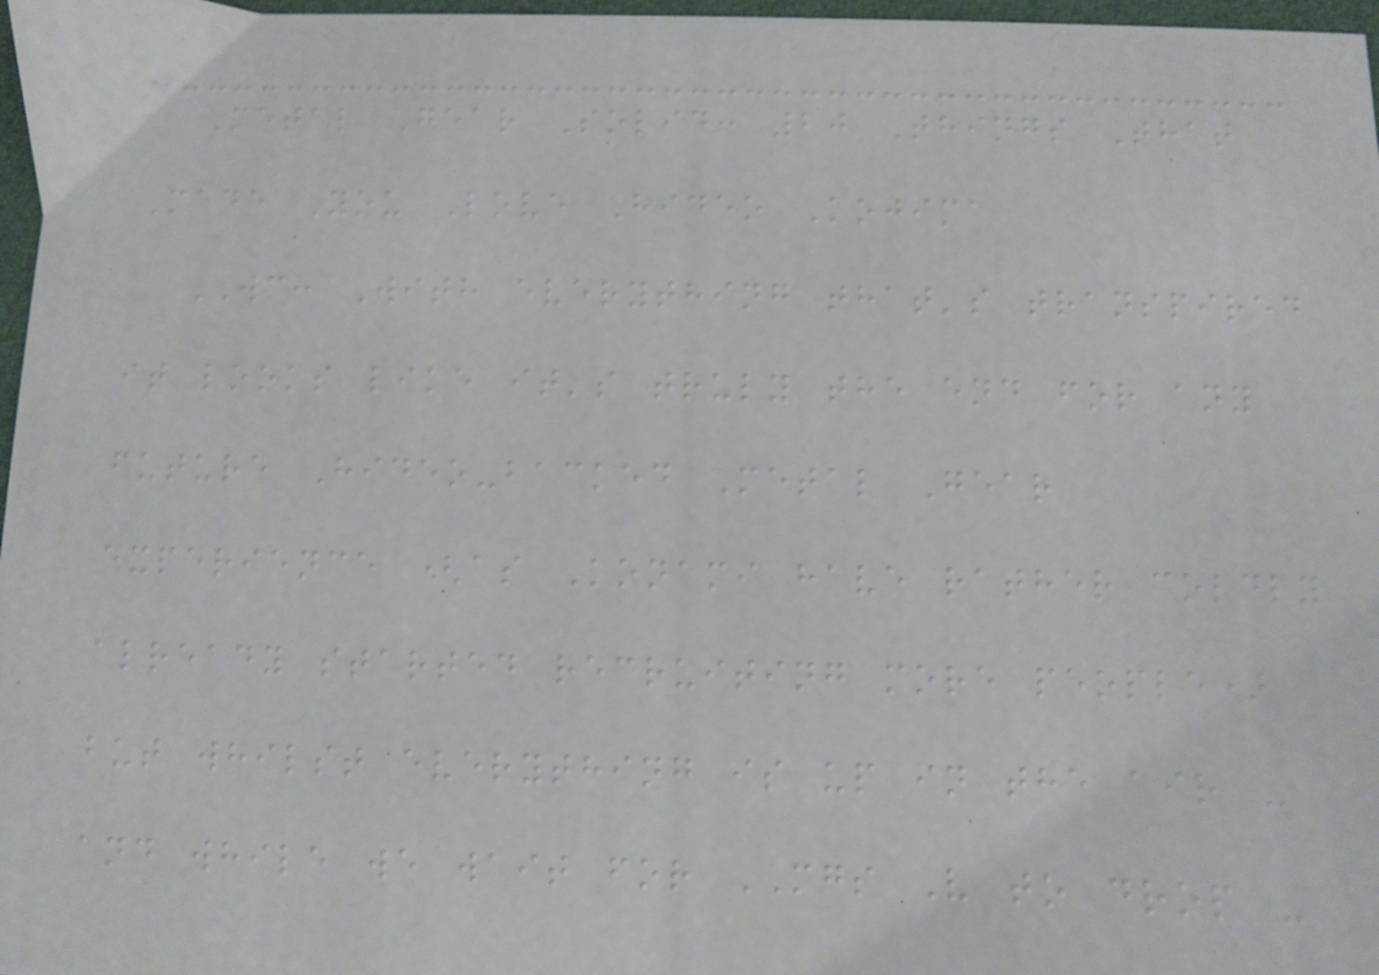Metal Gear Solid: 20 Things That
Made You Love Hideo Kojima
WC: With everything that's transpired
it looks like it's truly the end for any
future Hideo-backed Metal Gear
experience (as Konami have rather coldly
already started recruiting more people)
but whilst everything is up in the air -
and while we wait for MGS V to drop -
